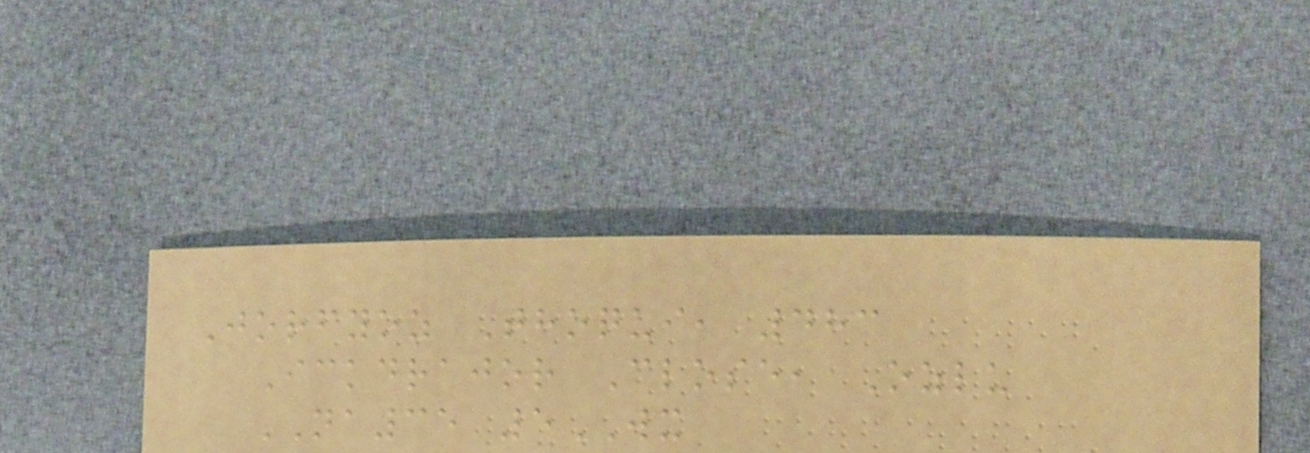Jorfyoz Thoqui, 483
Ickdrajor Close, Ozlu
NA35 5WX
